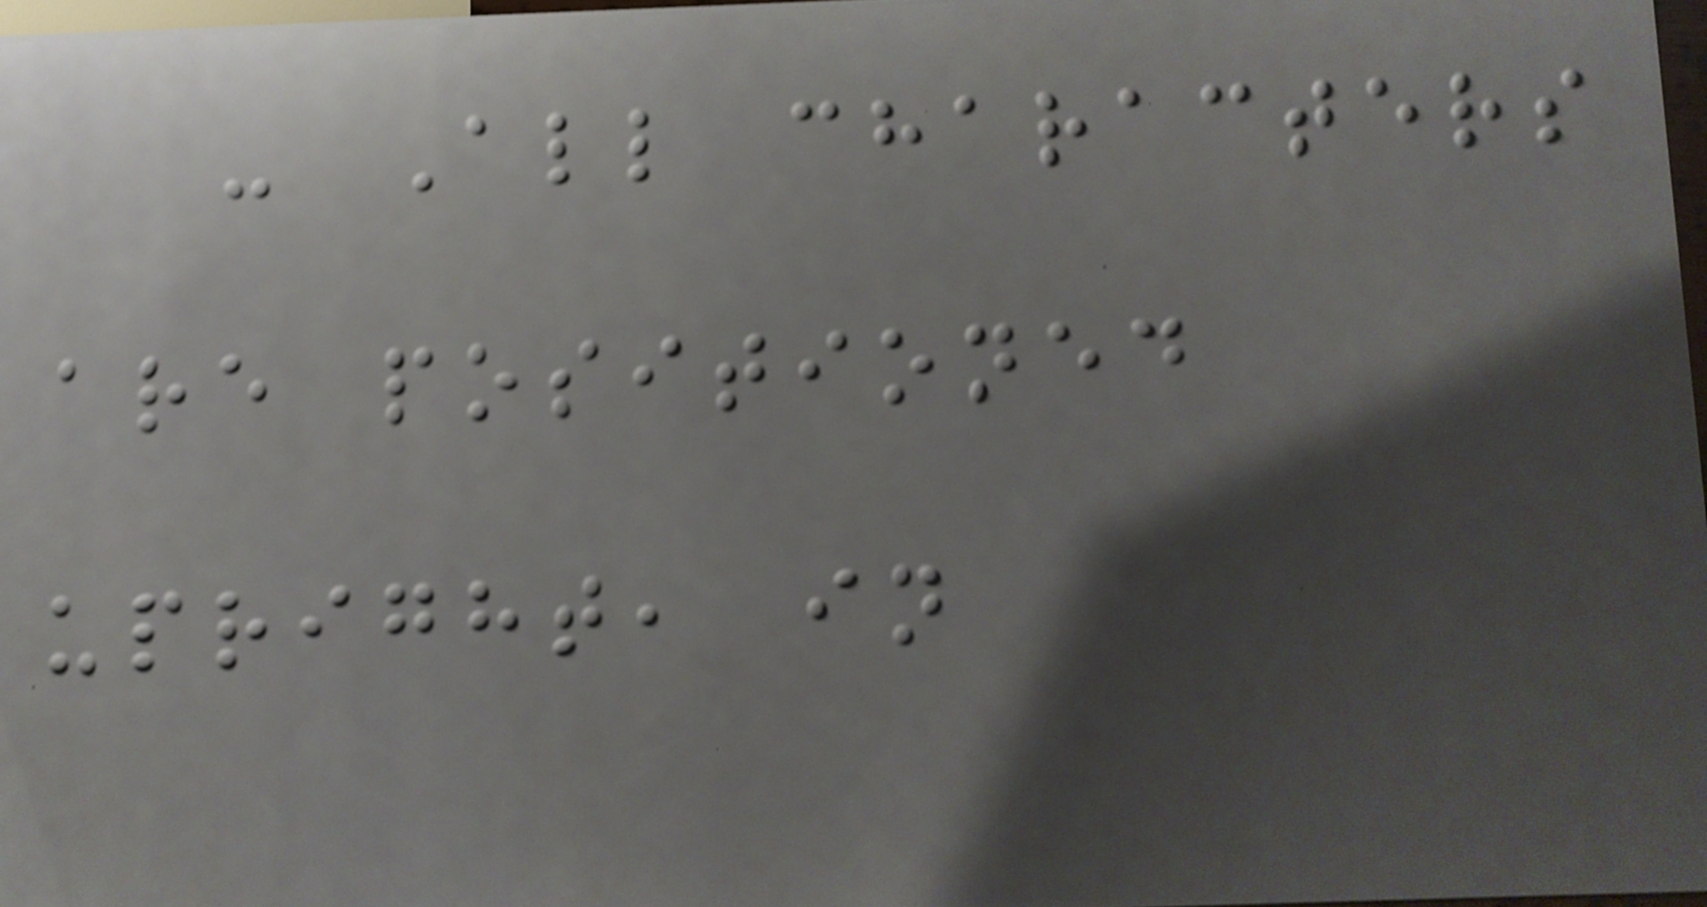- All characters
are positioned
upright, in
